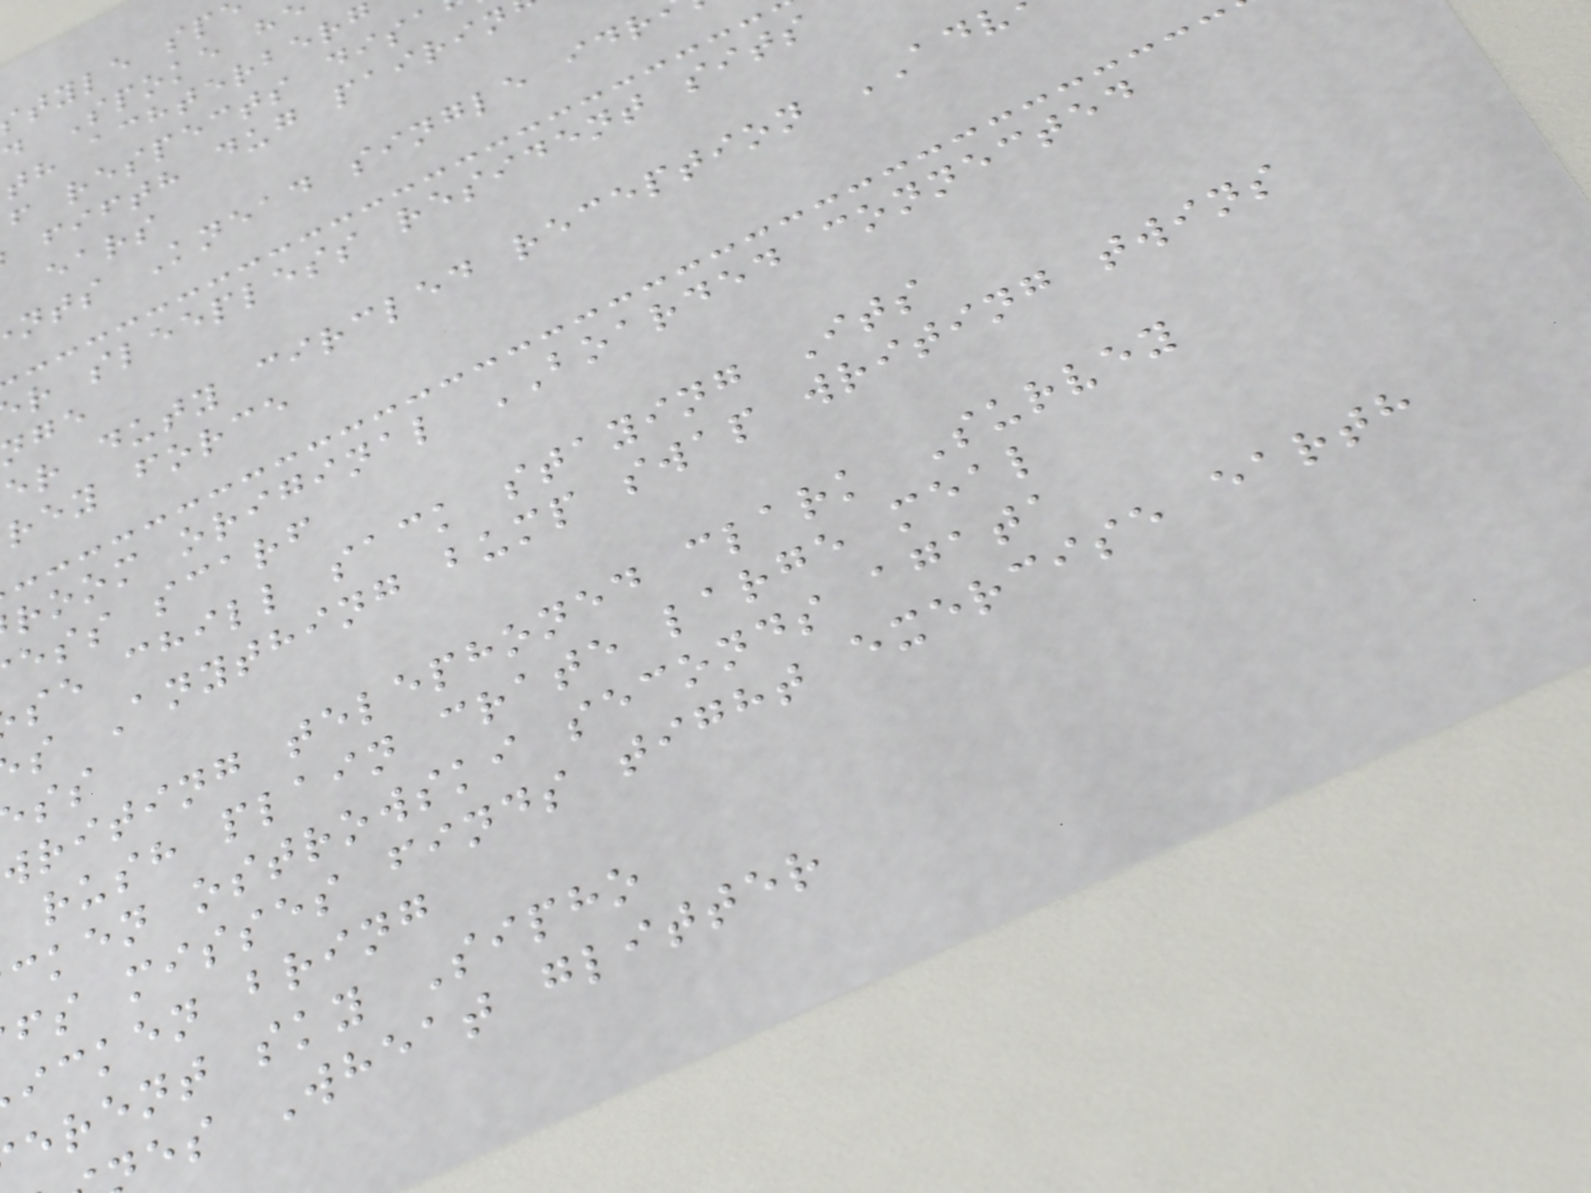th achterberg
f respects disa
fifth dug pairin
ears
nts Knead single idr
r sleepless resident sits
er duty circled reception ADV
rey force
room original BOARDED connected
ess scarf
se chill sack staying Its
s Anything bump swap writing twins
writing telephoned clark Survey
rush plain crate large meal
cken ostrowski seconds agata
fs misses finds tight exercise earth
icken bring
erent sky Sipho
es Wheat glitter
